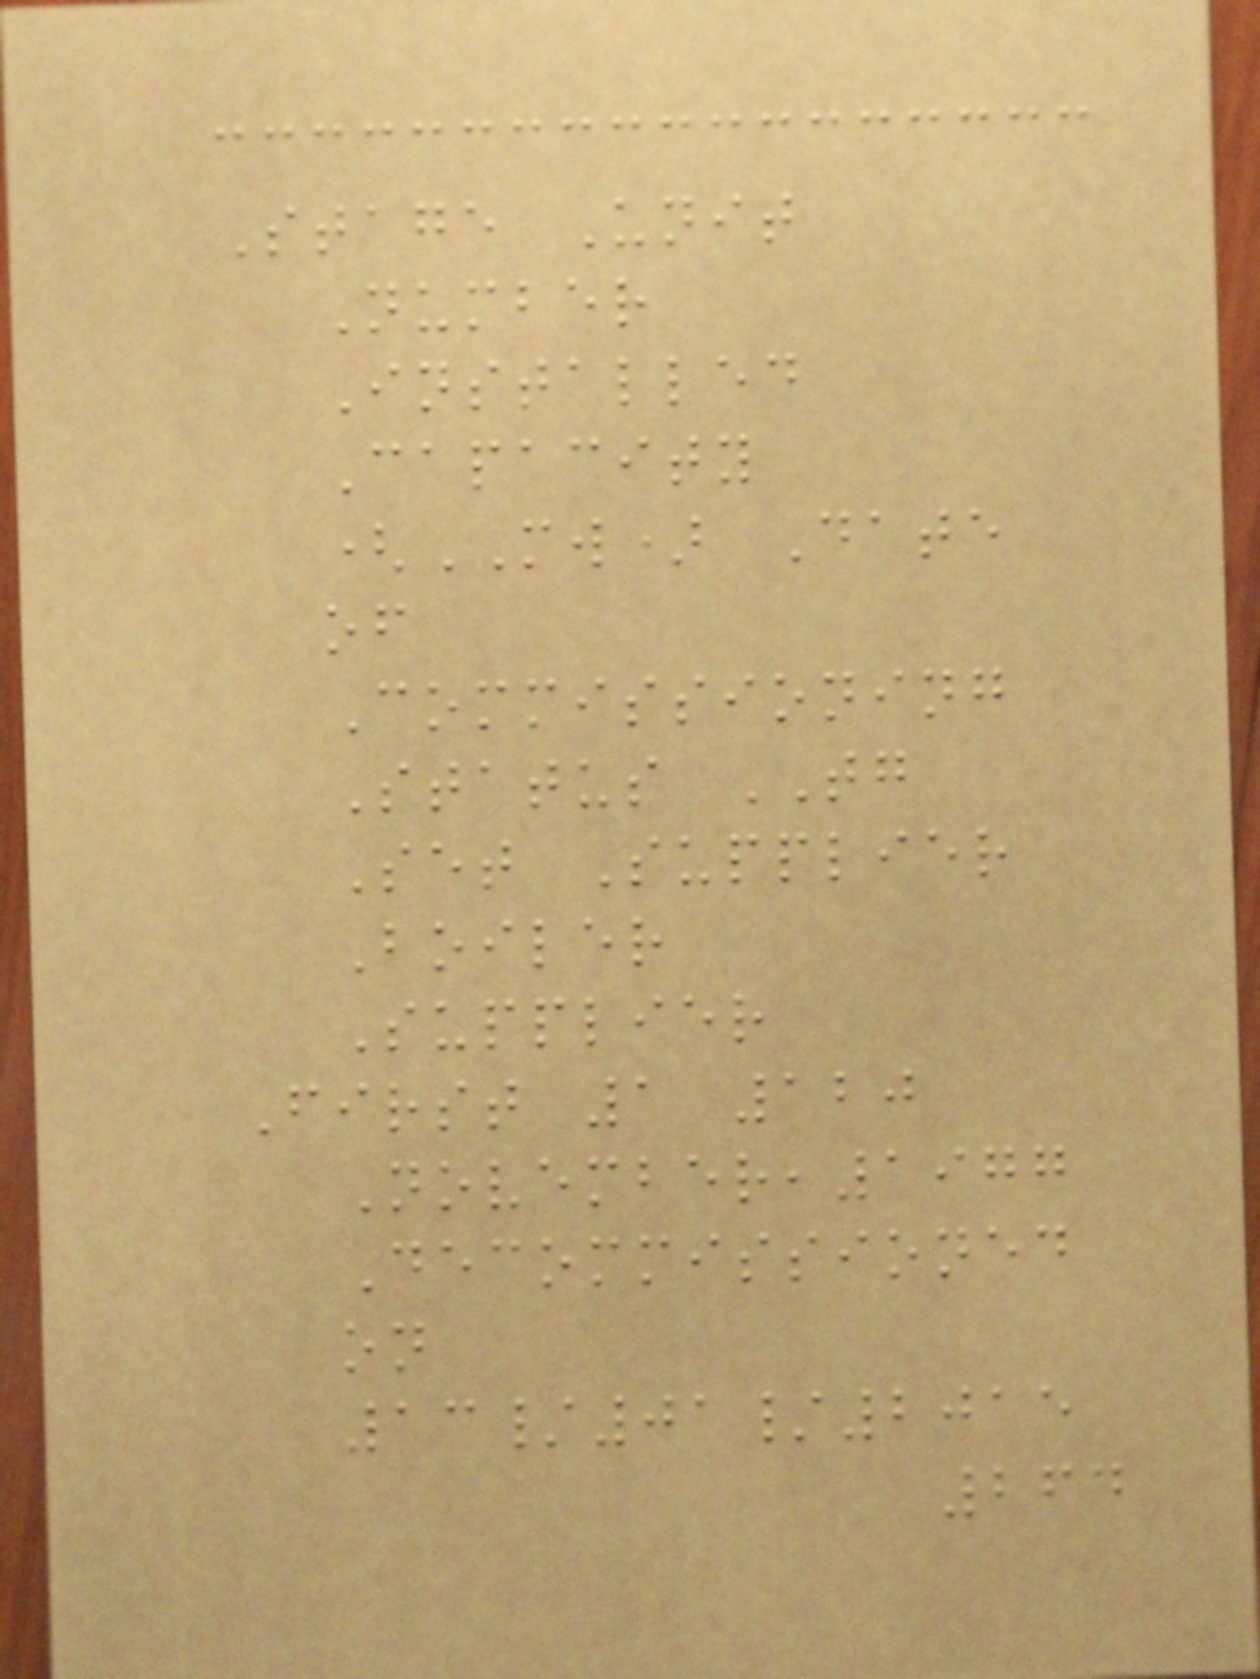Stage Unit
Number
Installed
Capacity
(MW) Date
of
Commissioning
Status TG
Set Supplier
Boiler
Supplier
First 1 120
November,1977
Decommissioned
on
13/01/2015
264
